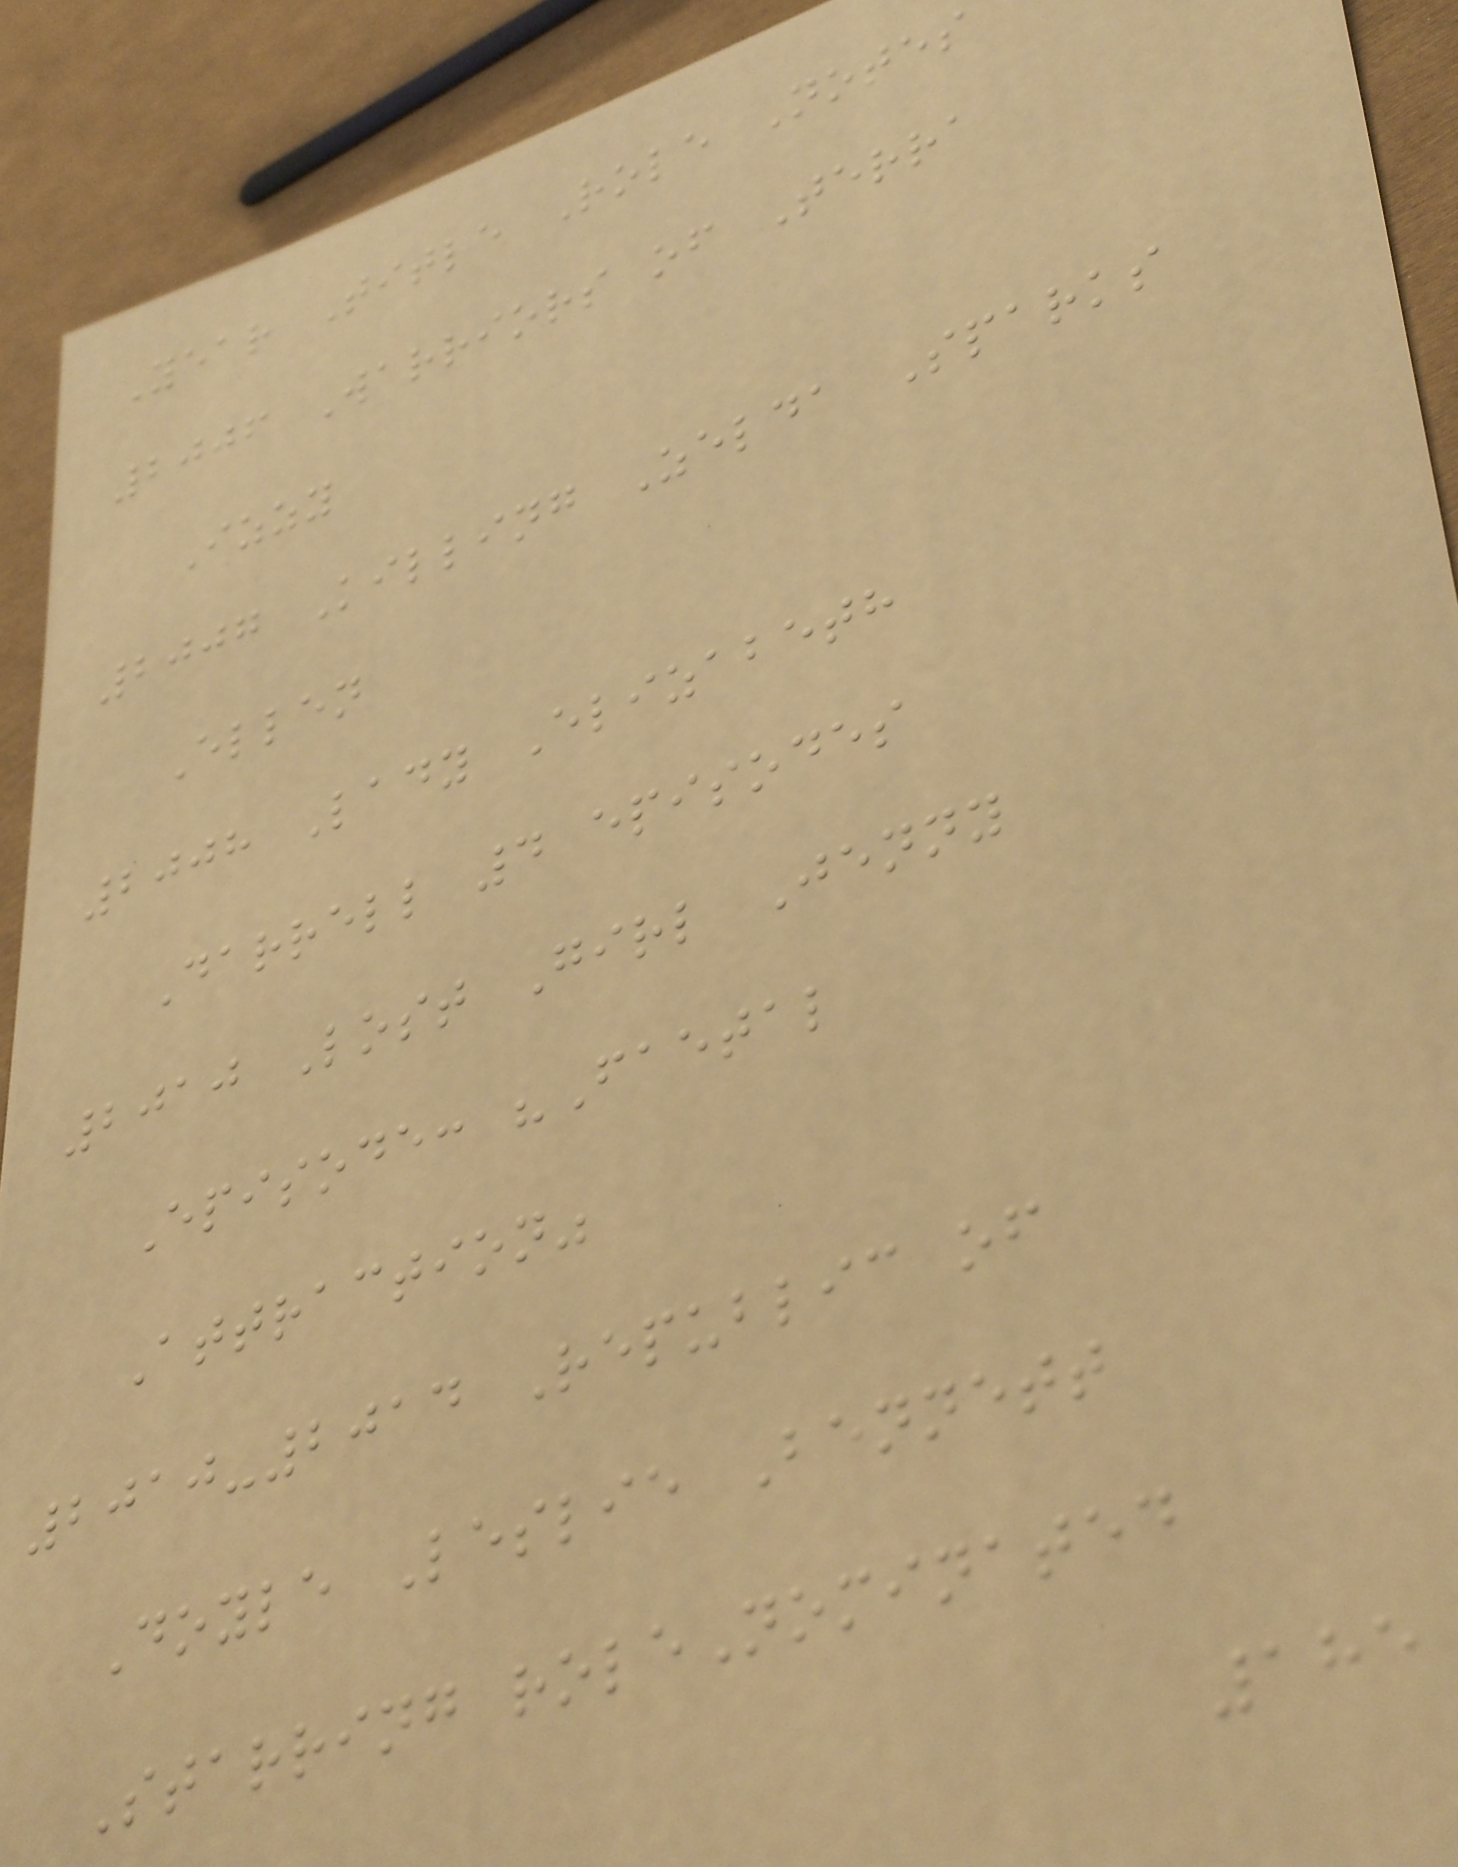Year Title Role Notes
2006 Warriors of Terra
Izzy
2007 Killing Zelda Sparks
Ellen
2008 Lady Elizabeth
Darrell 4 episodes
2010 Lost Girl Jenny
Episode: "Faetal
Attraction"
2010-2014 Republic of
Doyle Leslie Bennett
Starring roleNominated
185
